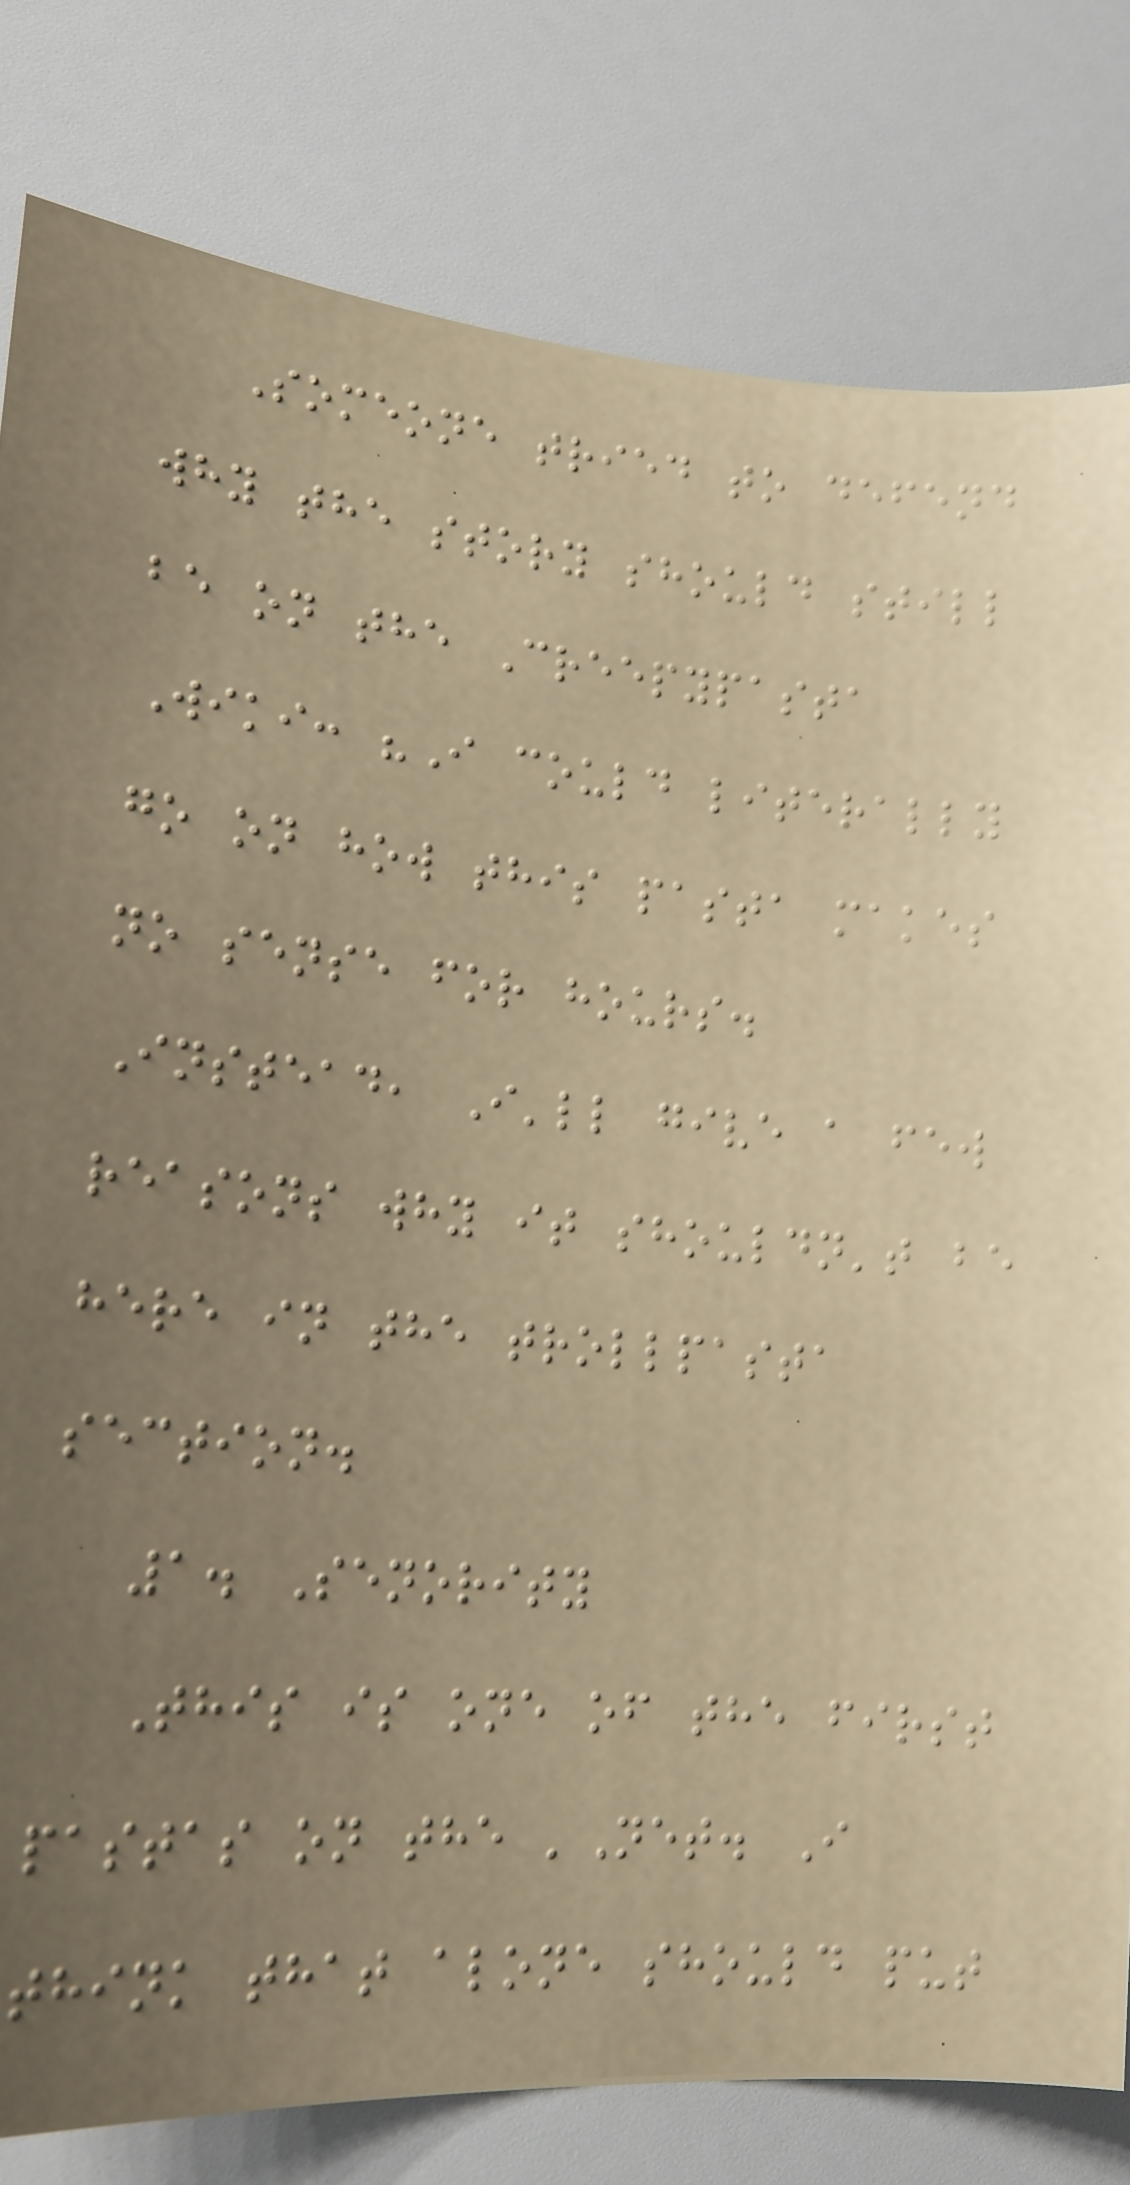Someone tried to defend
why the story should still
be on the Creepypasta
Wiki: "I could literally
go on how this pasta makes
no sense for hours.
Instead, I'll give a few
reasons why it shouldn't be
here in the trollpasta
section.
1. Senority
This is one of the first
pastas on the 'Net. I
think that alone should put
